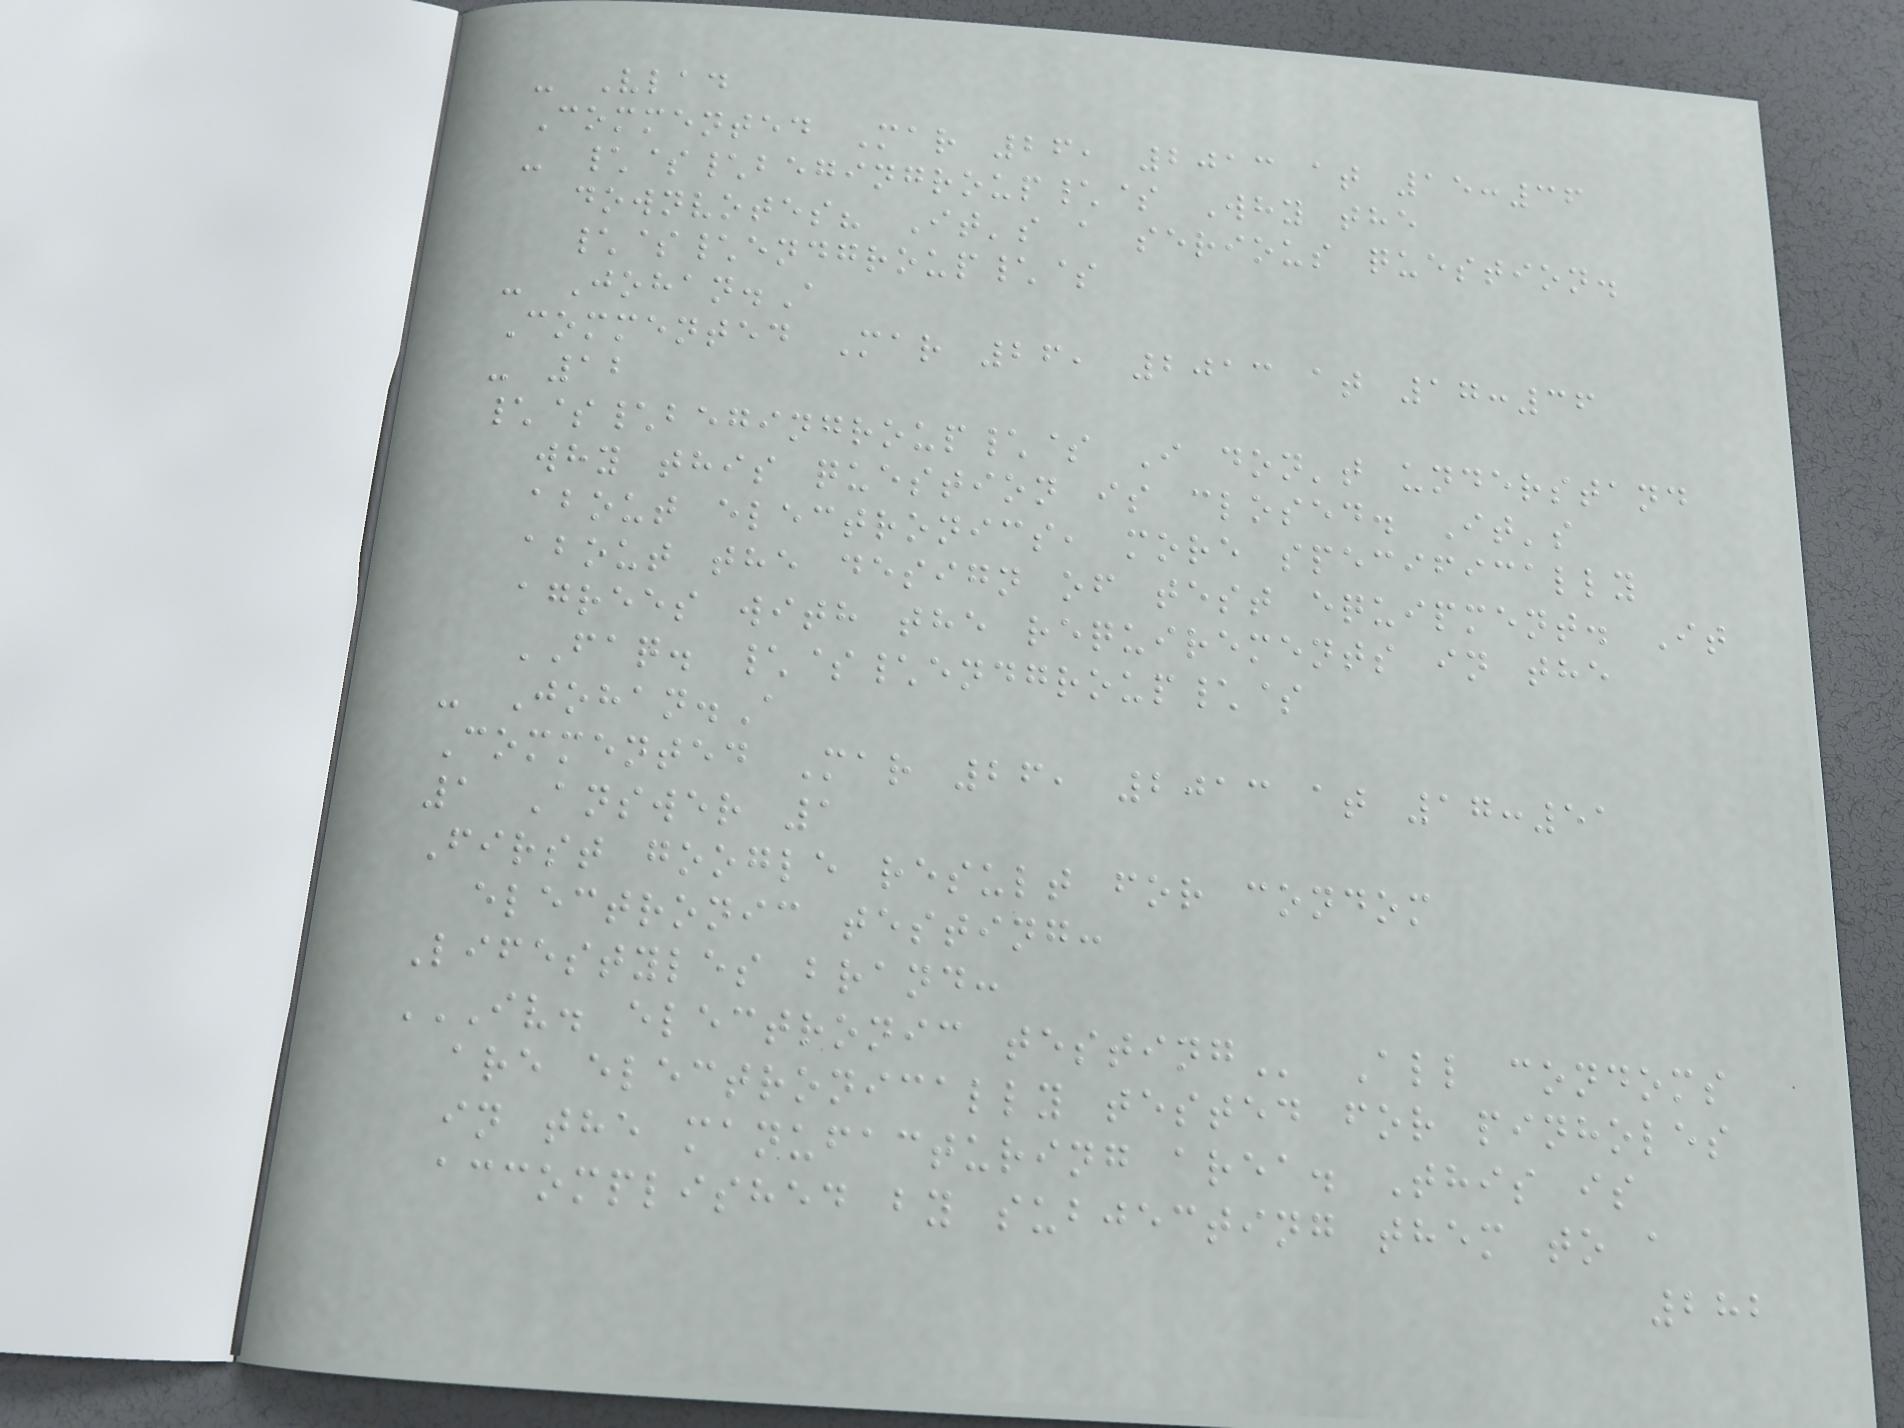- Vlad
Commented Mar 26, 2013 at 15:36
- \$\begingroup\$ Why the
downvotes? It's a serious question.
\$\endgroup\$
- Johan.A
Commented Mar 26, 2013 at 17:36
- 12
\$\begingroup\$ I don't understand
why this question is closed. It's
about electronics, more specifically
about the design of test equipment. It
agrees with the requirements in the
FAQ. \$\endgroup\$
- Johan.A
Commented Mar 26, 2013 at 17:51
1 Answer 1
First google result for condom
electronic testing:
Lifestyles brand:
IV. ELECTRONIC TESTING All condoms
are electronically tested for pinholes
in the manufacturing area. This is
accomplished by subjecting them to a
282
